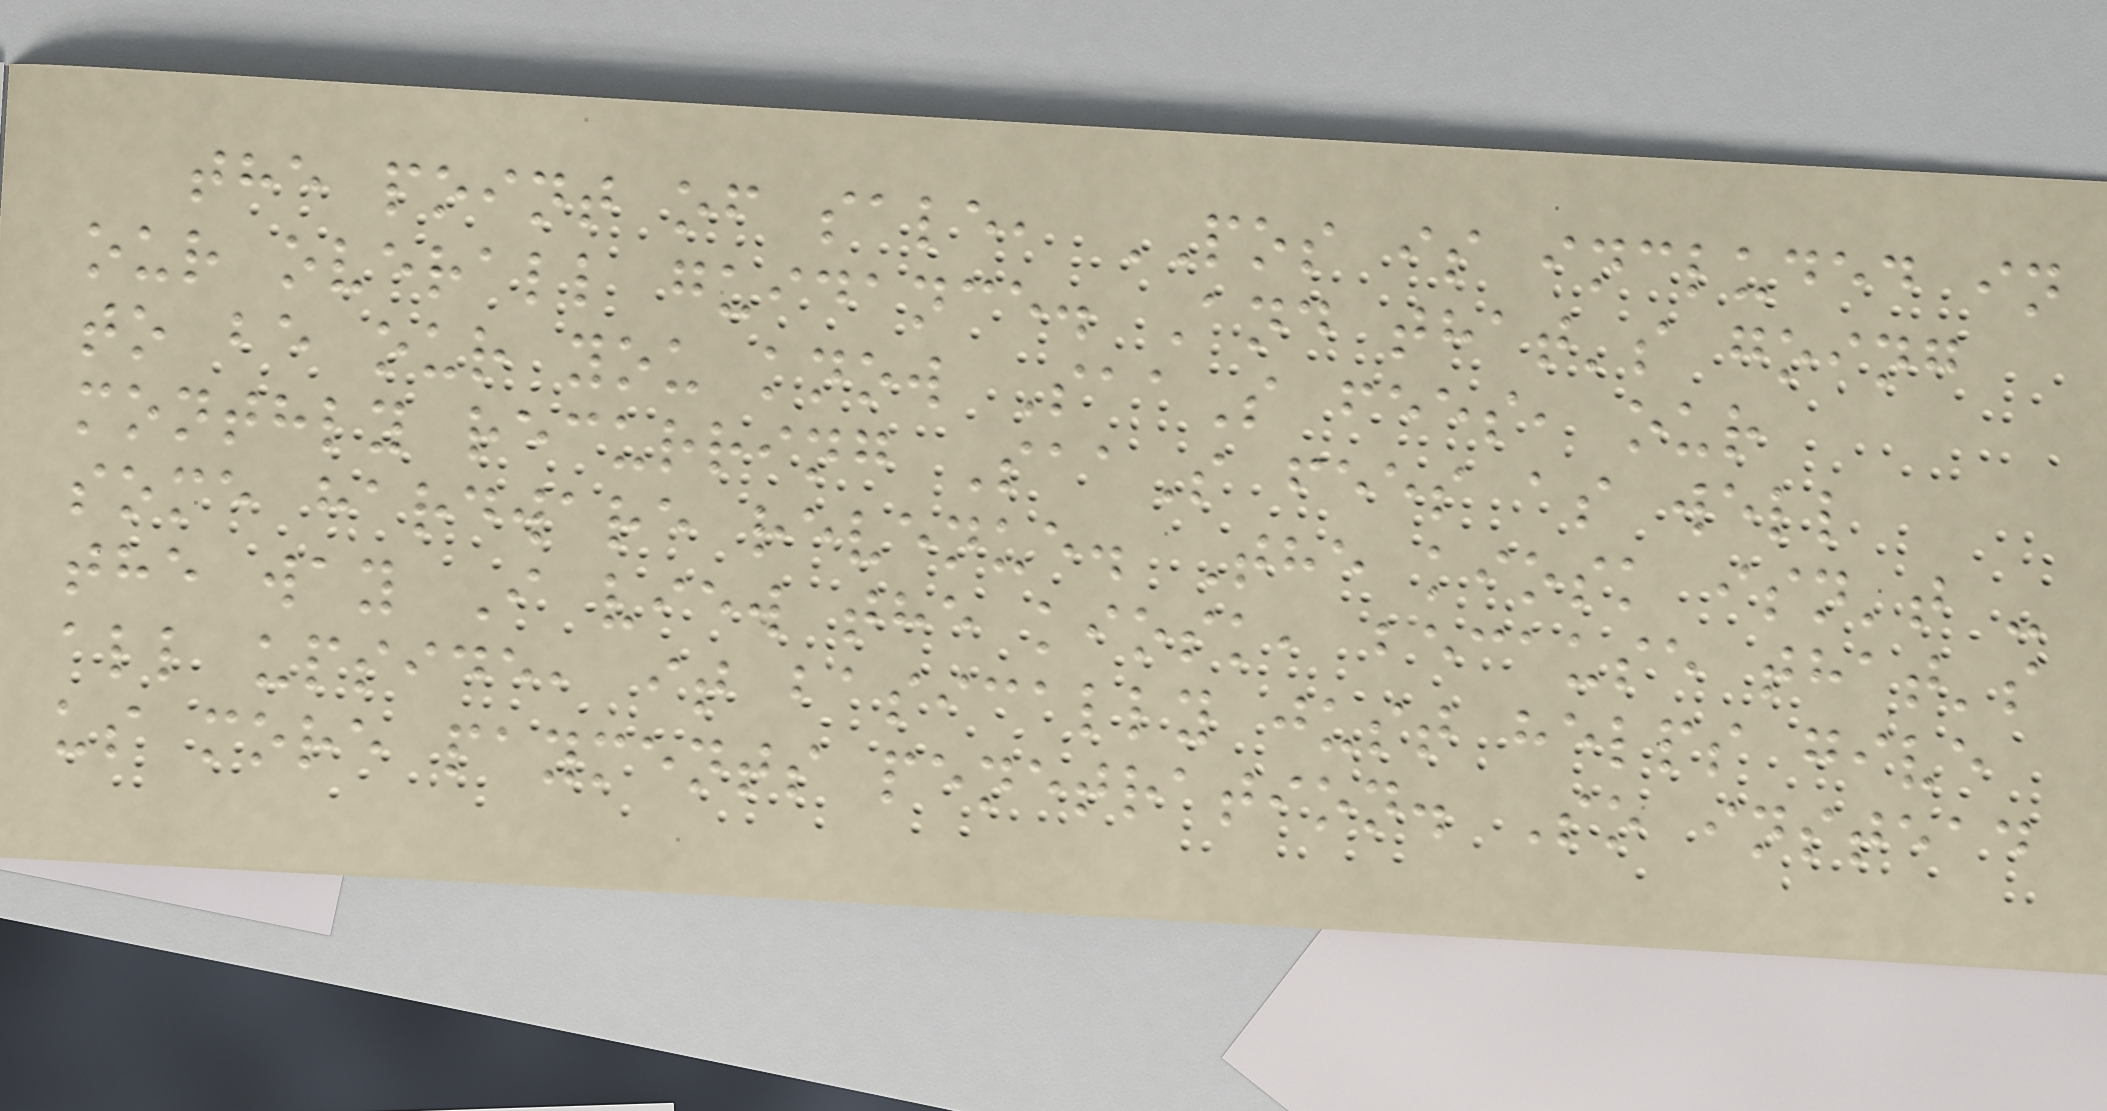the point of sale, POS is included in
our overall guidance. And that's going
to be our you know SaaS fees, our
monthly recurring SaaS fees as well
some hardware revenue. The kiosk isn't -
the way I view the kiosk, because that's
all upside, it basically just helps give
us more payments penetration. So instead
